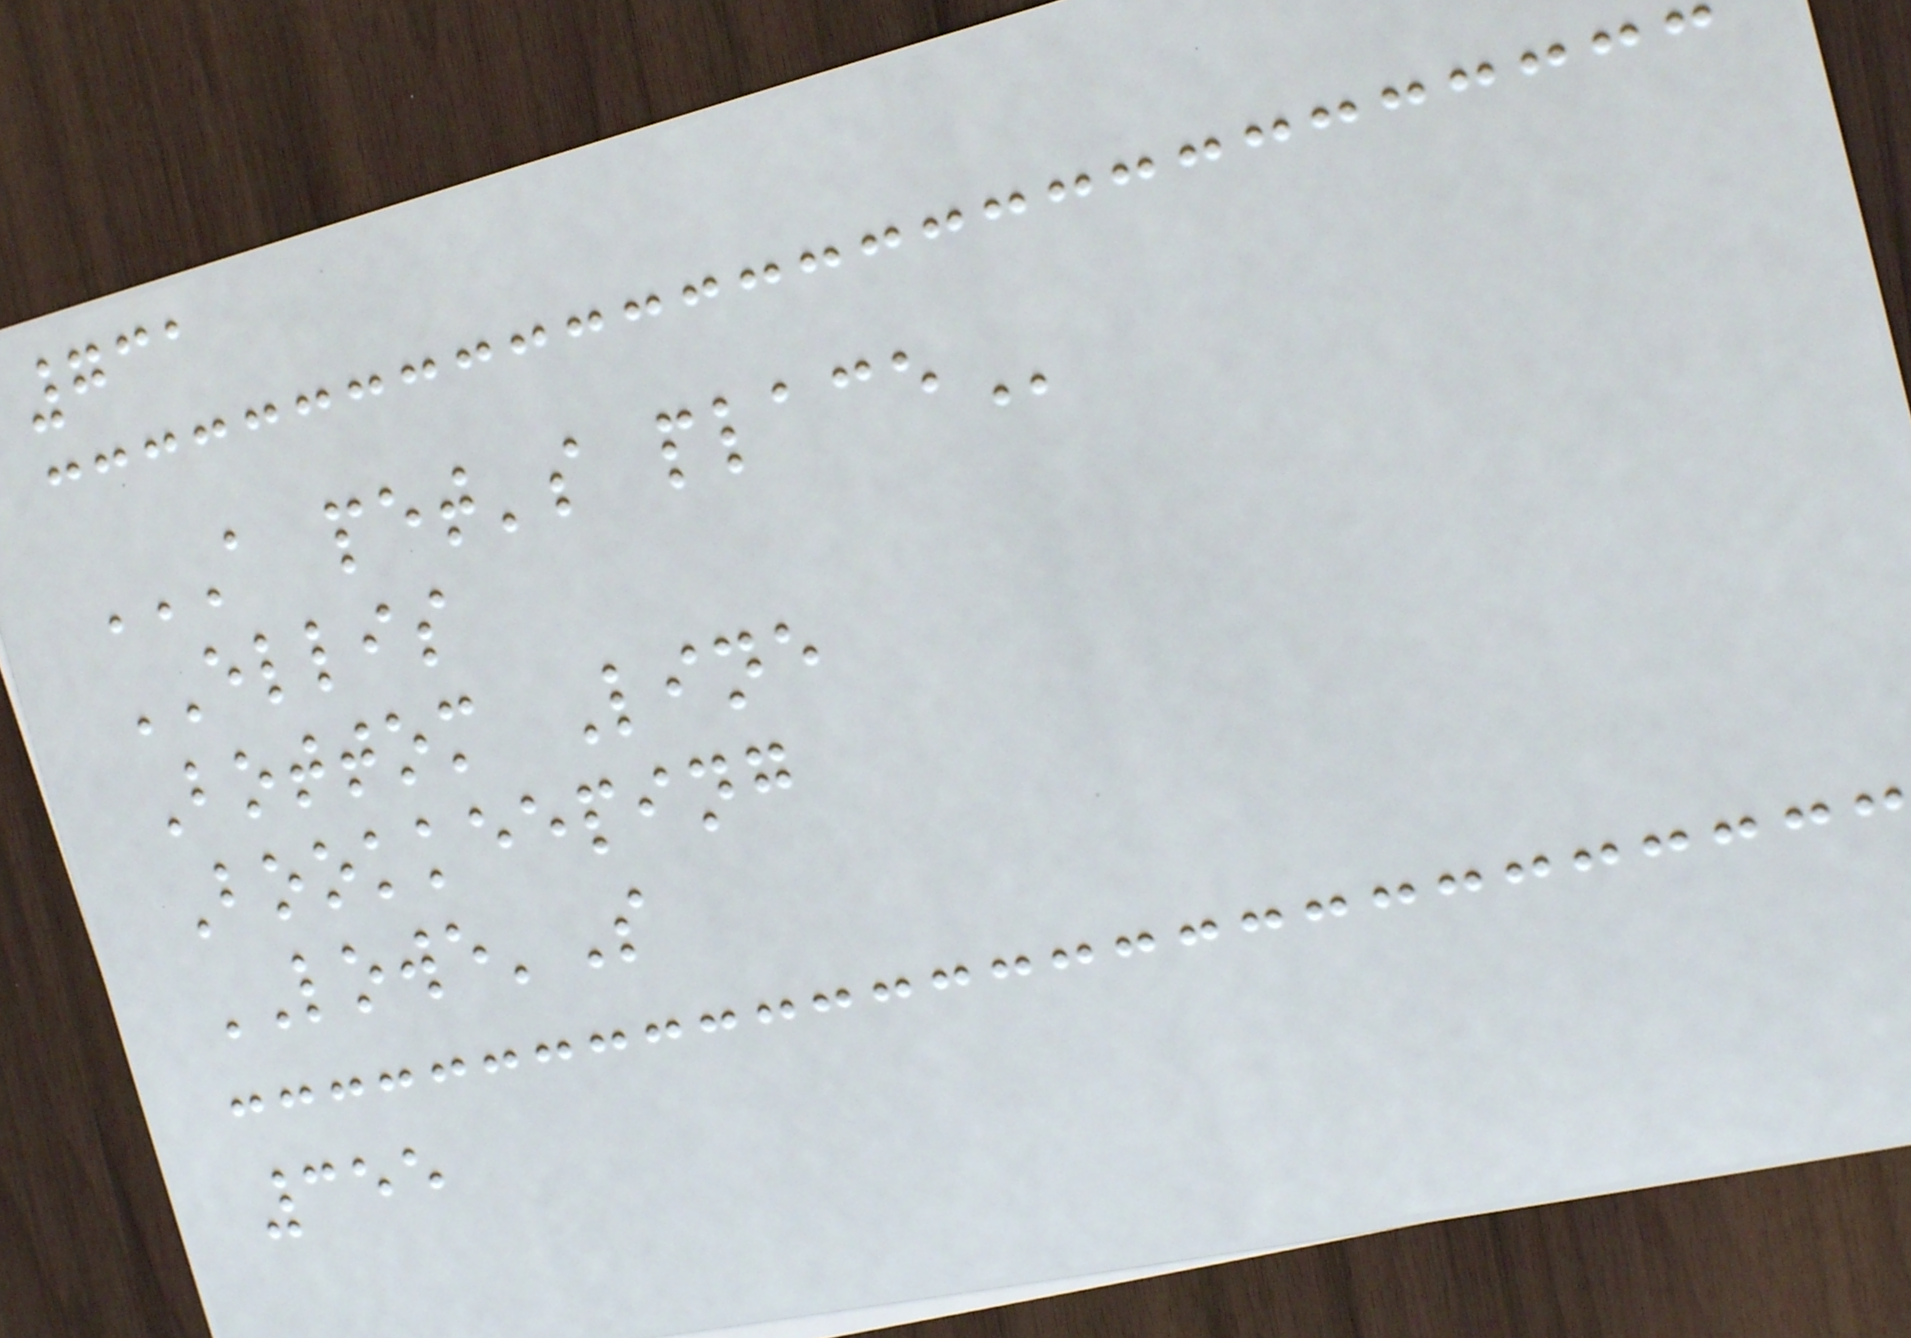731
A PET'S PLACE
ELLIS
Bottom Line
Bookkeeping
LOWE'S
355
